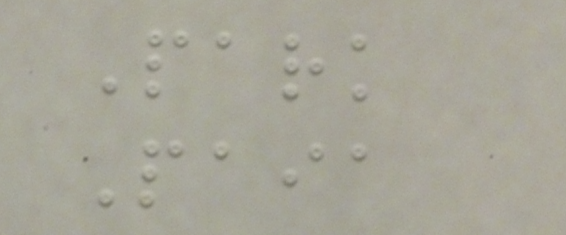Park
Paia
